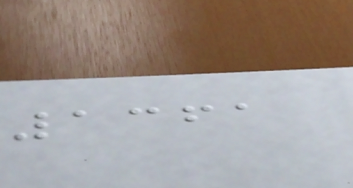1361
